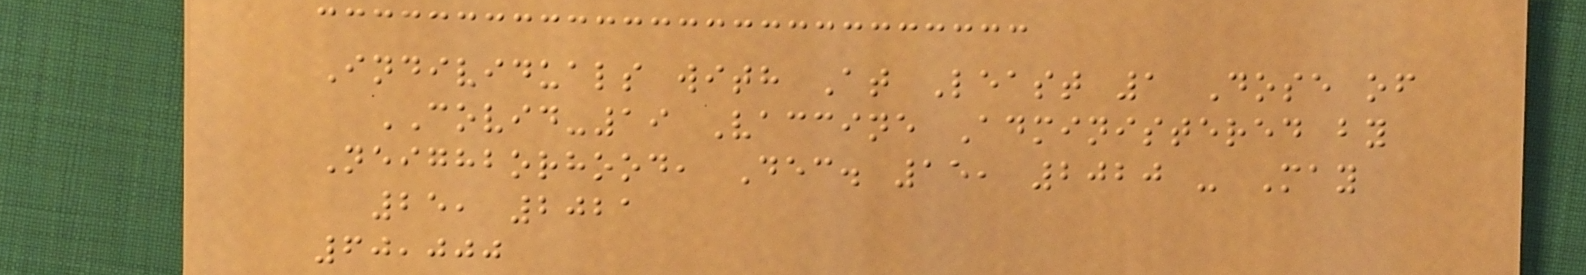Individuals with At Least 1 Dose of
COVID-19 Vaccine Administered by
Neighborhood, Dec. 15, 2020 - May
25, 2021
60,000
